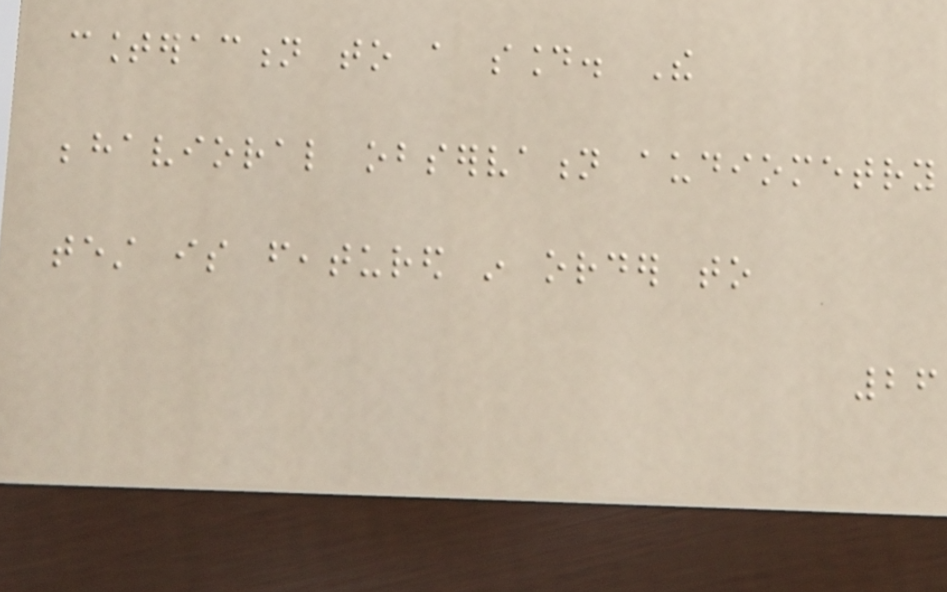counteraction to a sound. The
behavioral observation audiometry
test is featured in order to
26
